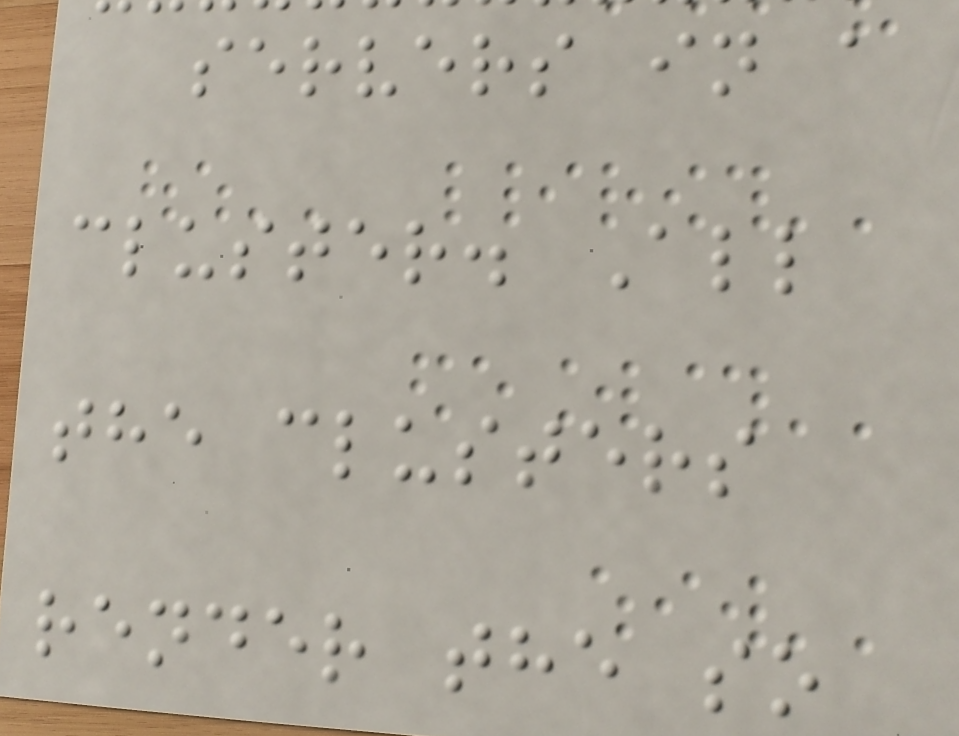servers in a
cluster. All
the clusters
render the so
